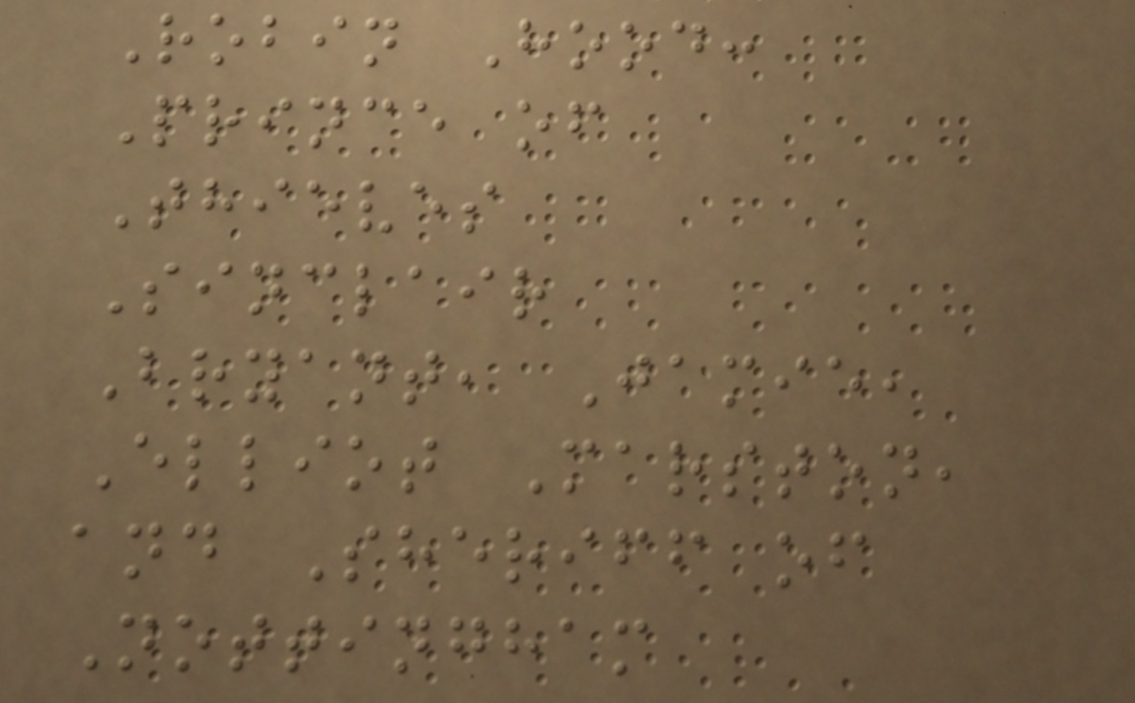Robin Hood:
Prince of
Thieves
Sinclair
Bryant, Jamie,
Elliot Marston,
and Sheriff of
Nottingham
